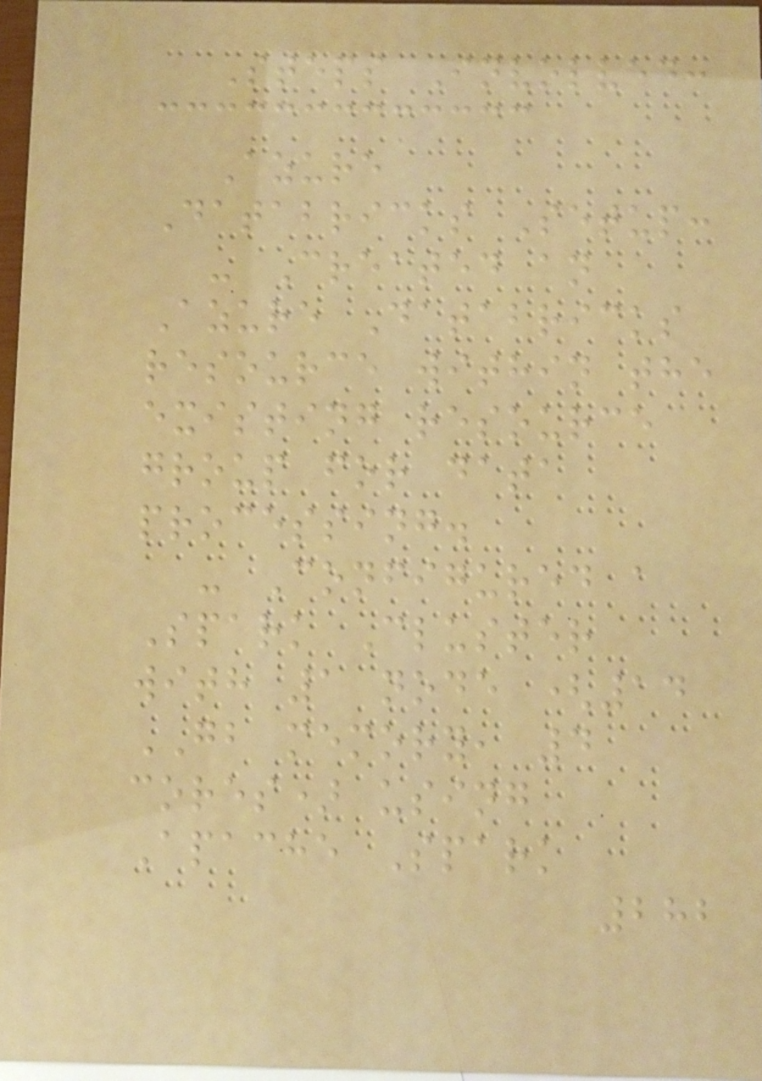Steps Involved:
Azure
Databricks Setup:
- Created an
Azure Databricks
resource within the
existing resource
group for data
processing.
- Configured a
Spark Cluster
with 1 node (14
GB memory, 4
cores) using
Apache Spark
282
